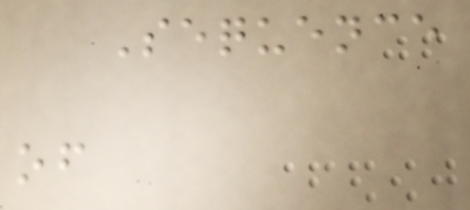Sequence
of
